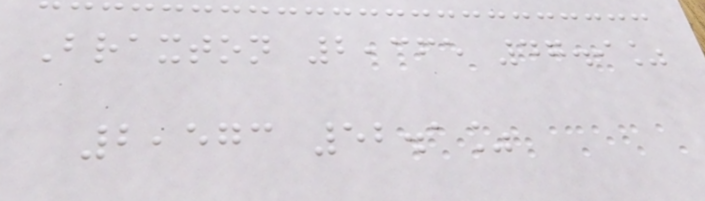Braxton 2,365 47.9%
2,573 52.1%
